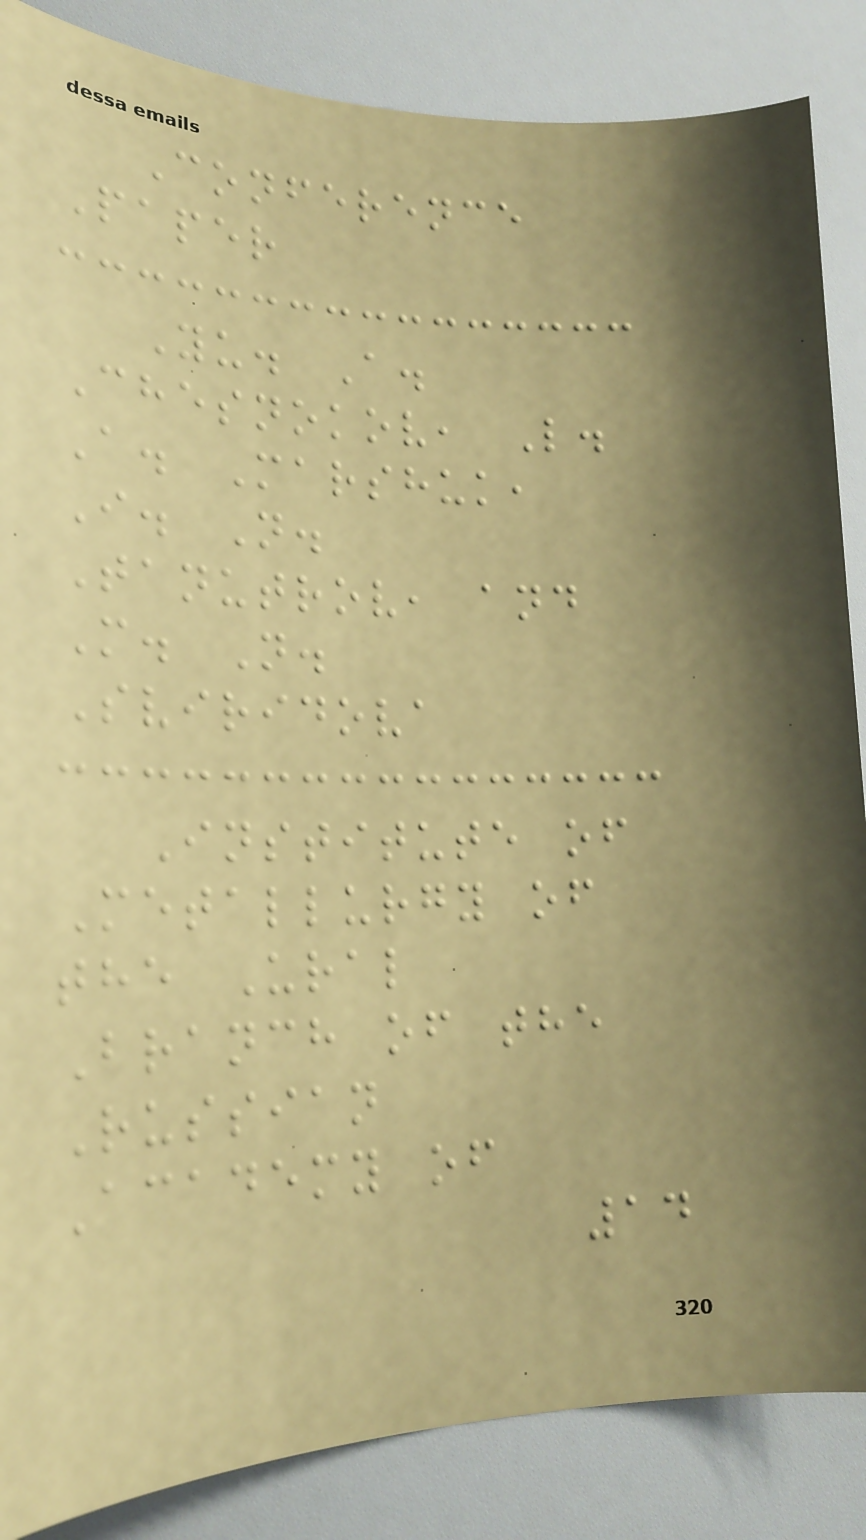Conference
Paper
Yu. A.
Chesnokov, L.
A. Marshuk,
I. N.
Tanutrov, and
M. N.
Sviridova
Institute of
Metallurgy of
the Ural
Branch of the
Russian
Academy of
14
